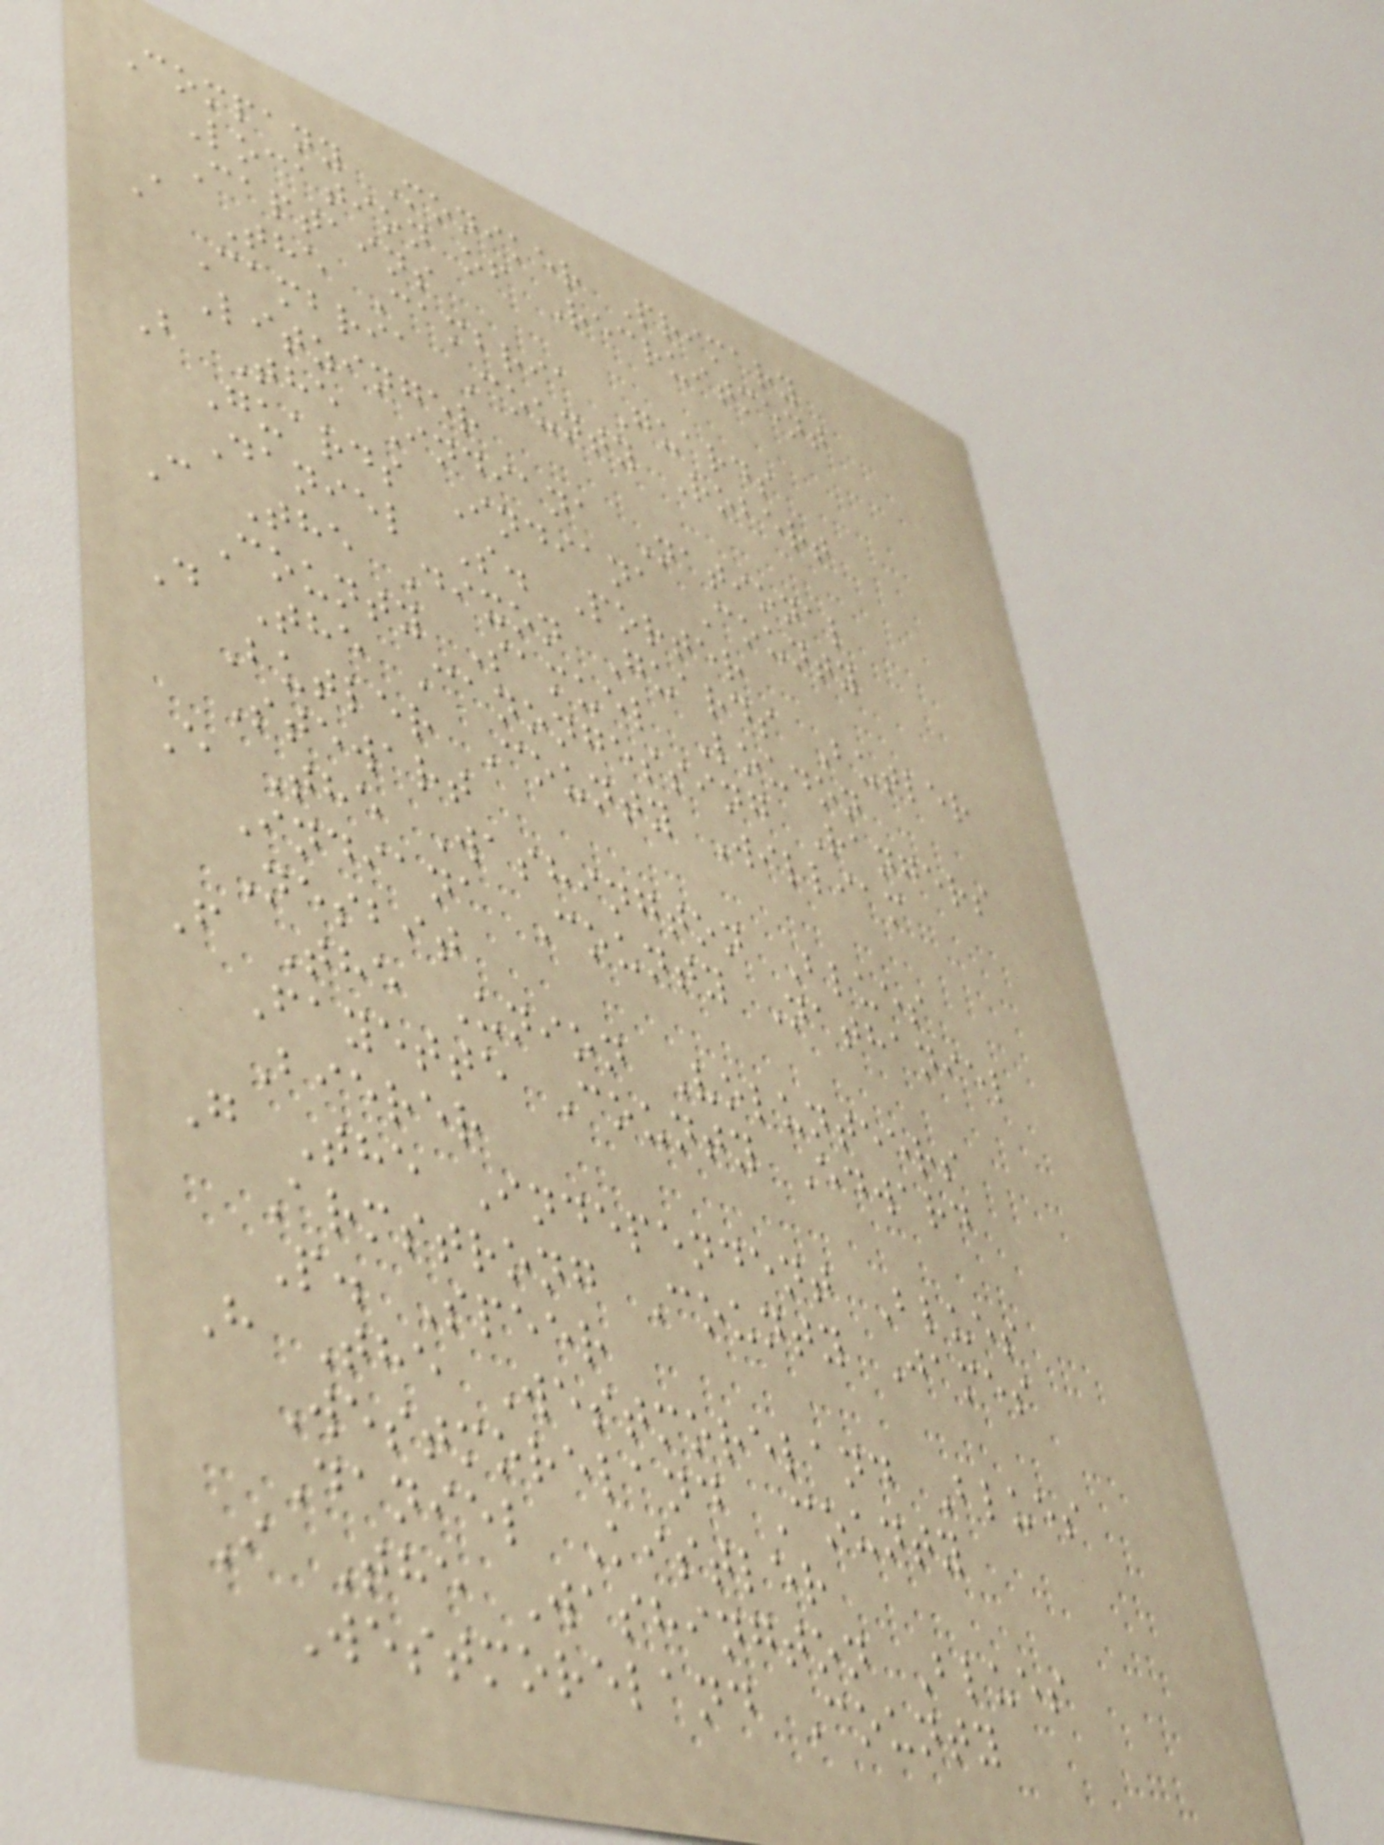Company Moniker Primary
Location of Recruitment
Captains
A The Cambria Guards
Cambria County Robert
Litzinger
B The Indiana National
Guards Indiana County
Daniel S. Porter
C The Dixon Guards Butler
County Samuel Loudon
D The Canongessing Rangers
Butler County William
Stewart
E The Washington Blues
Indiana County Nathaniel
Nesbit
F The Union Volunteers
Fayette County Edward
Bierer
G The Independent Blues
Armstrong County James
P. Speer
H The Westmoreland Blues
Westmoreland County
Daniel Kistler
I The Washington Blues
Westmoreland County
